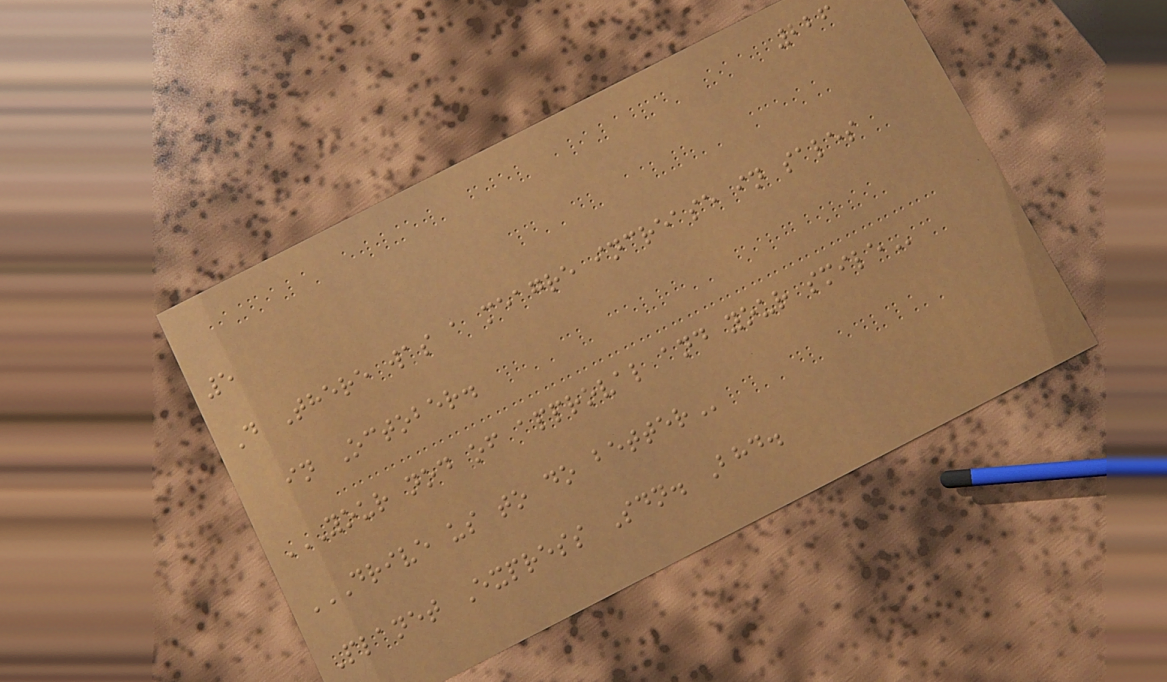226
5
D There was a meagre increase in sales
in October.
YOUR NOD OF APPROVAL AND YOUR SMILE
DRIVE US TO DO BETTER
Planet Express Sdn. Bhd.
